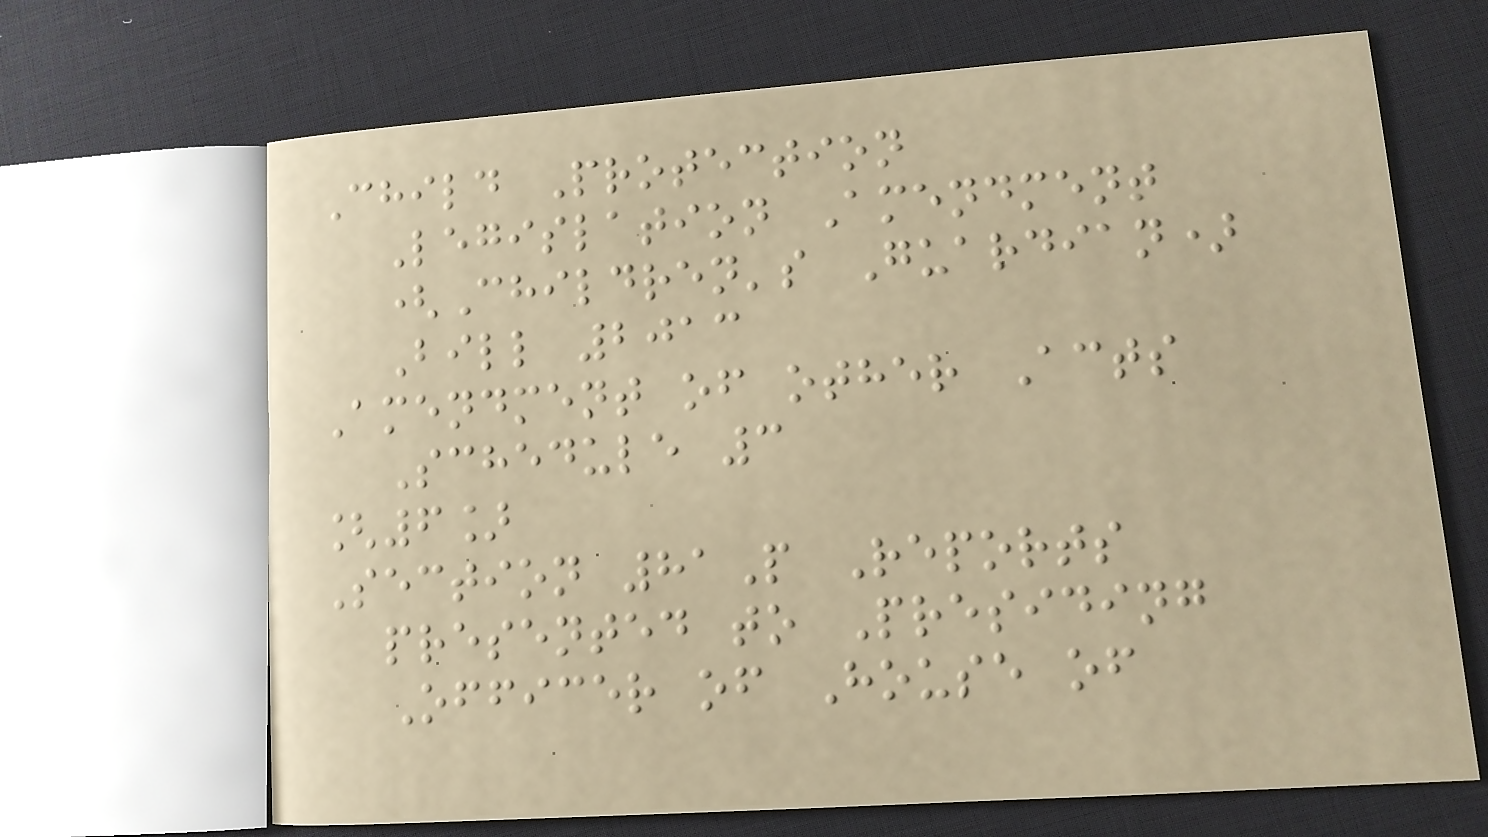Child Protection
Legislation Amendment
(Children's Guardian)
Bill 2013
Amendment of other Acts
Schedule 3
[6]
Section 81P Reports
presented to Presiding
Officer of House of
